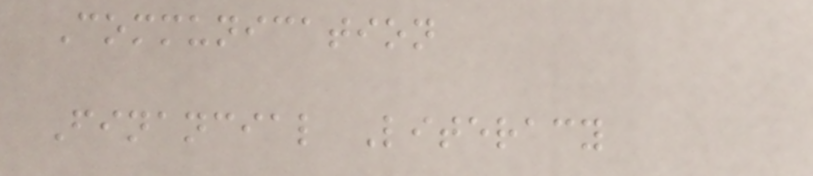Communication
Financial Literacy
